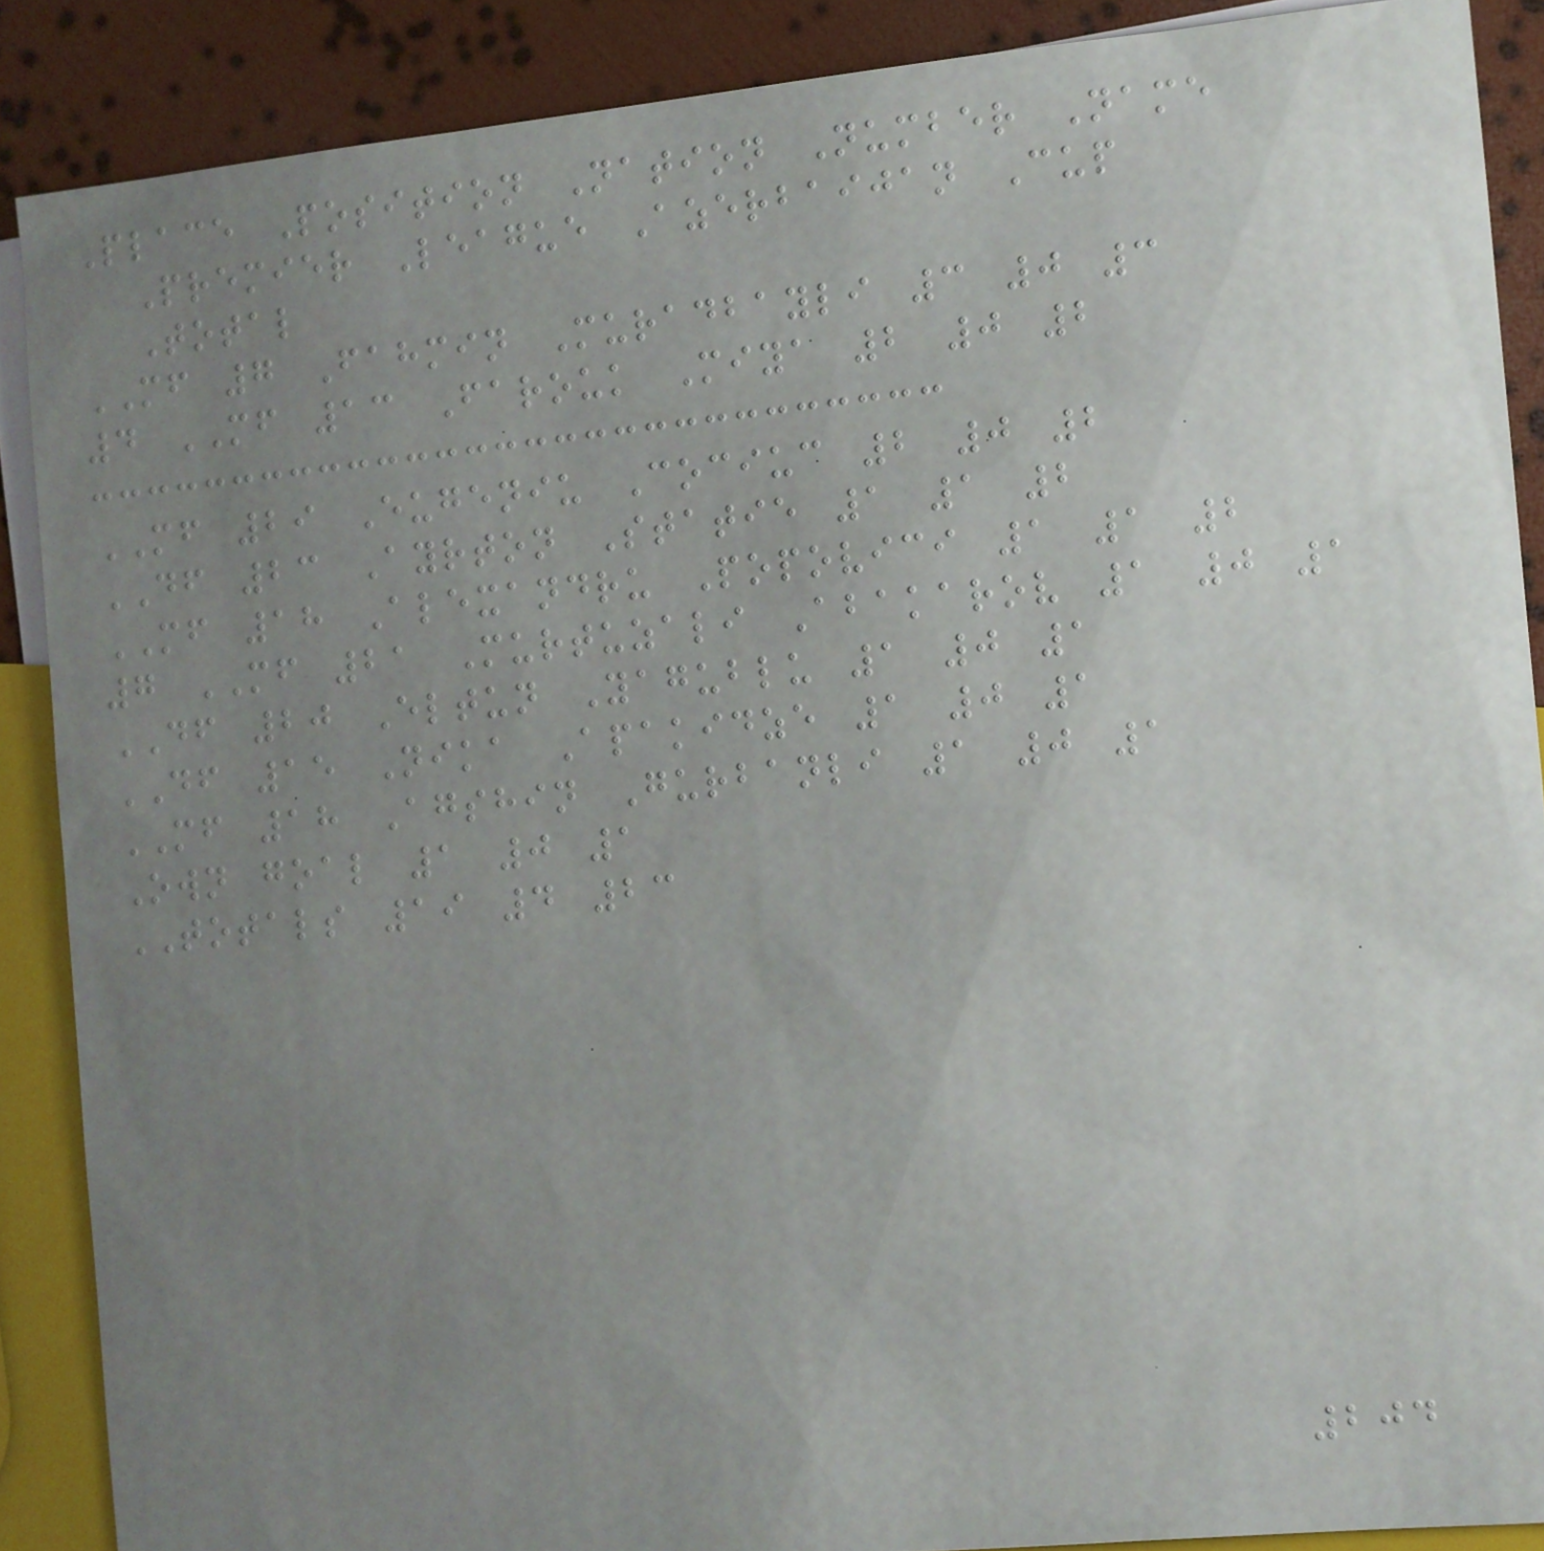Place Position Nation Number Name
Premier League Azerbaijan Cup
Total
MF 7 Fahmin Muradbayli 3 0 3
4 MF 13 Farouk Miya 2 0 2
MF 29 Eugeniu Cociuc 2 0 2
DF 23 Ayrton Statie 1 1 2
MF 18 Alexandru Popovici 1 1 2
7 MF 21 Murtuzali Abakarov 1 0 1
DF 20 Eltun Yagublu 1 0 1
DF 15 Nika Apakidze 1 0 1
MF 18 Agshin Gurbanli 1 0 1
Own goal 1 0 1
TOTALS 19 4 23
204
